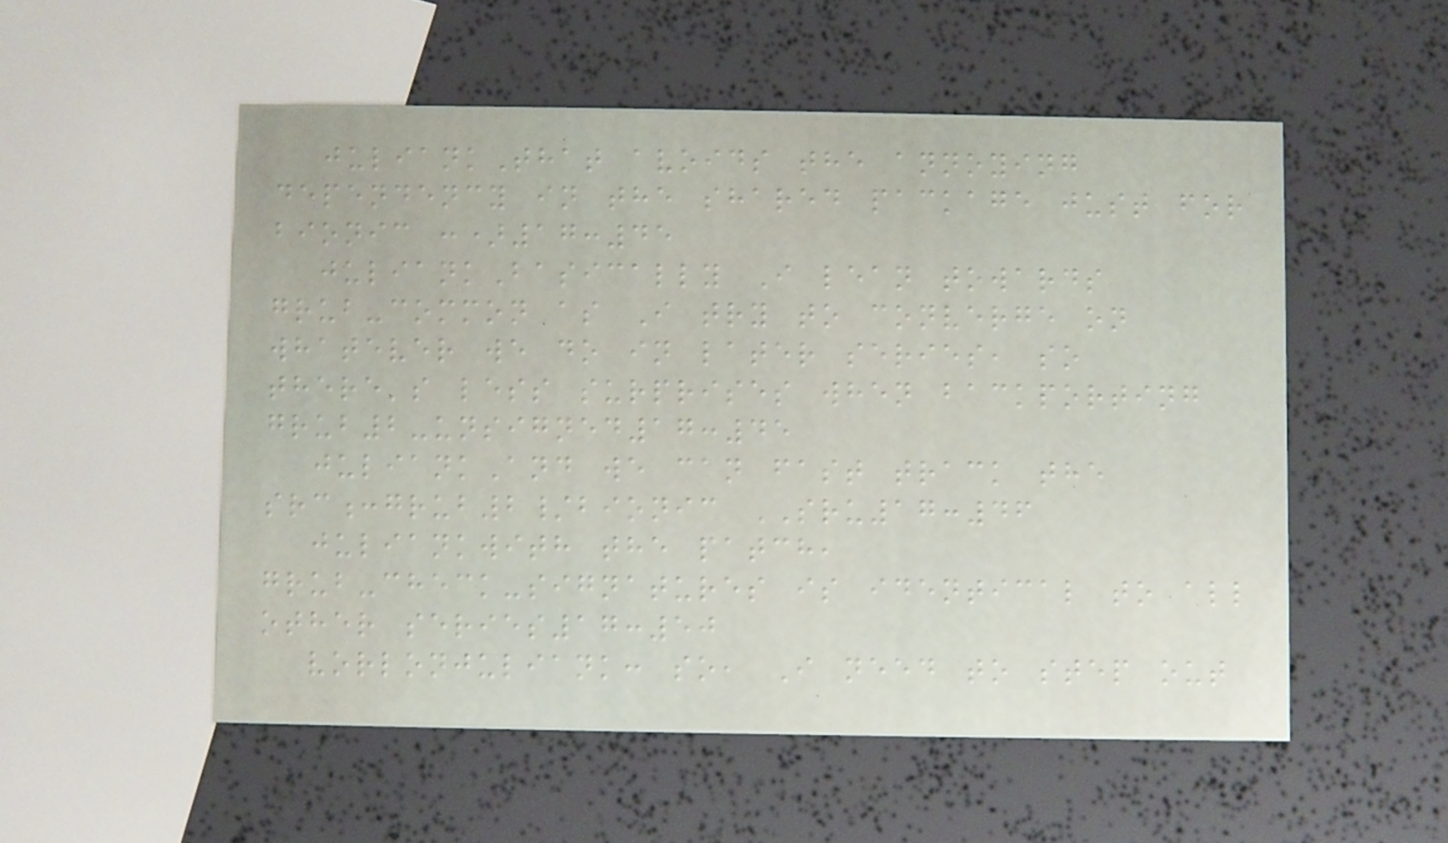juliankThat avoids the annoying
dependency in the shared package just for
bionic :)17:45
juliankBasically I lean towards
grub-common as I try to converge on
whatever we do in later series, so
there's less surprises when backporting
grub2-unsigned17:45
juliankAnd we can fast track the
src:grub2/bionic SRU17:46
juliankwith the patch,
grub-check-signatures is identical to all
other series17:50
vorlonjuliank: so, I need to step out
